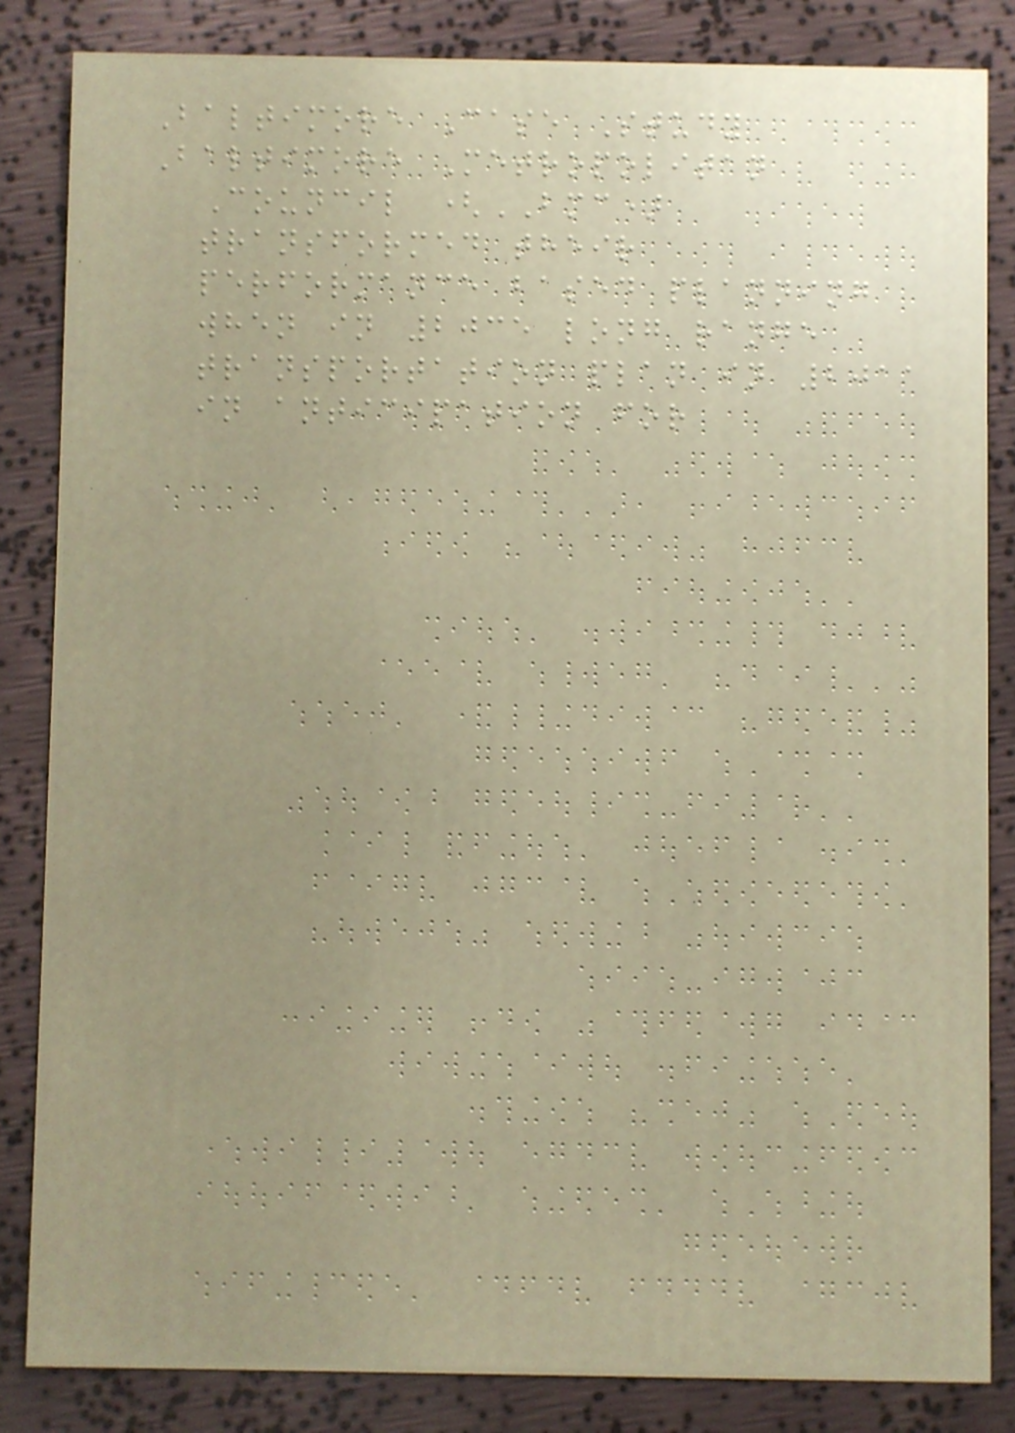Baltimore Case Study
Baltimore Metropolitan
Council (BMC)
transformed their
performance based planning
when in 2035 long range
transportation plan in 2011
in anticipation for
